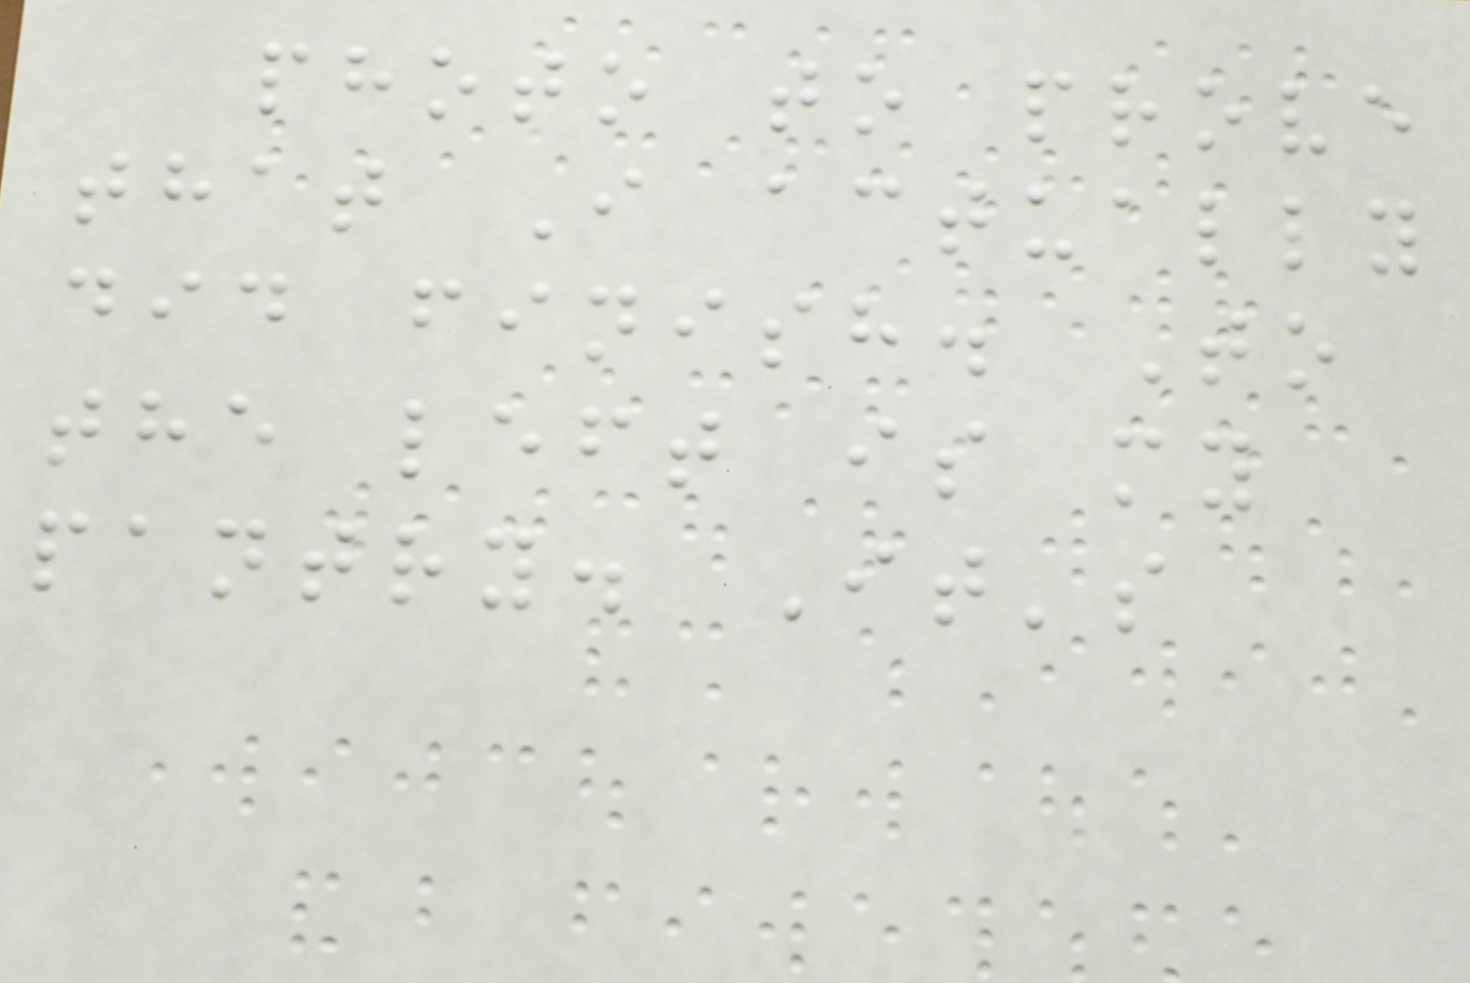photo to prove
that I actually
did finish. To
the left is my
pantry. It's
